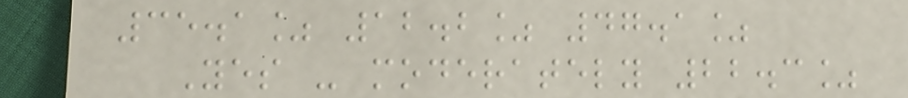35.1% 12.2% 47.1%
Yes - moderately 22.3%
